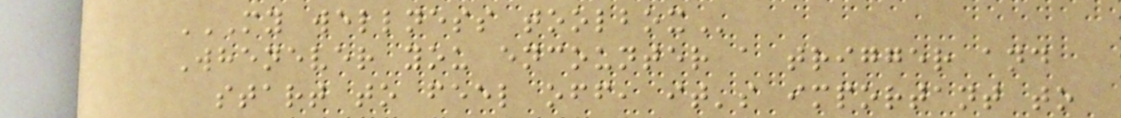MY WELLNESS TOOLBOX
Whenever you encounter a trigger and
start to feel off, it's important to
